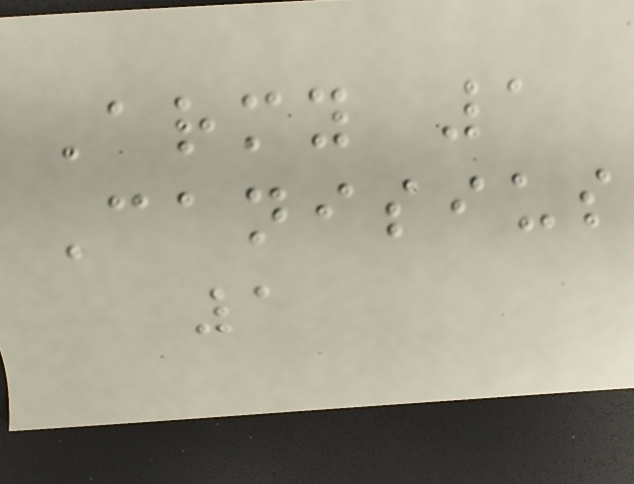Army 1
Canisius
1
